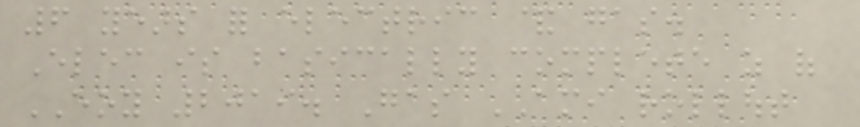6 years for electric & gas.
Elec is basically complete as of
EOY 2019. Gas AMI rollout
